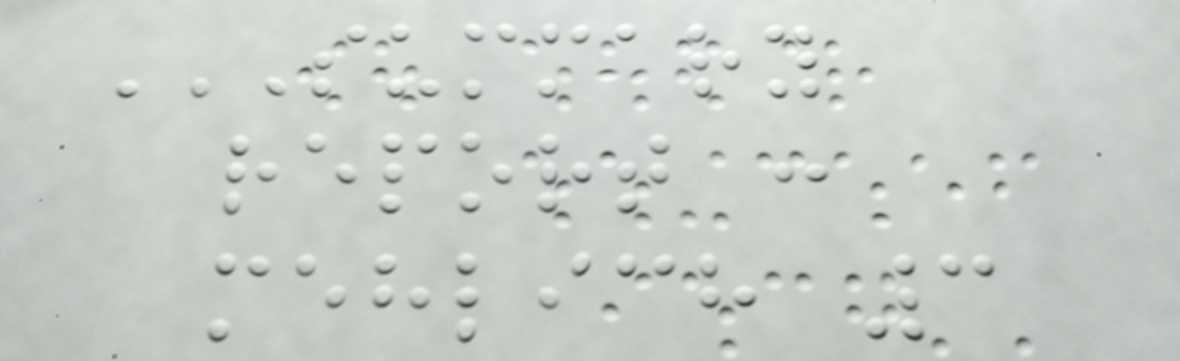SUMMARY
REPORT :
MEHLICH 3
